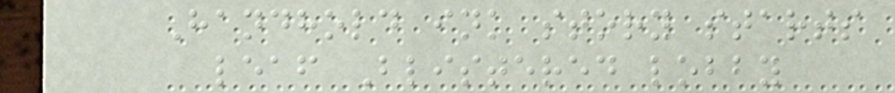Handhold ink story starts
leaf Blistered lobby
